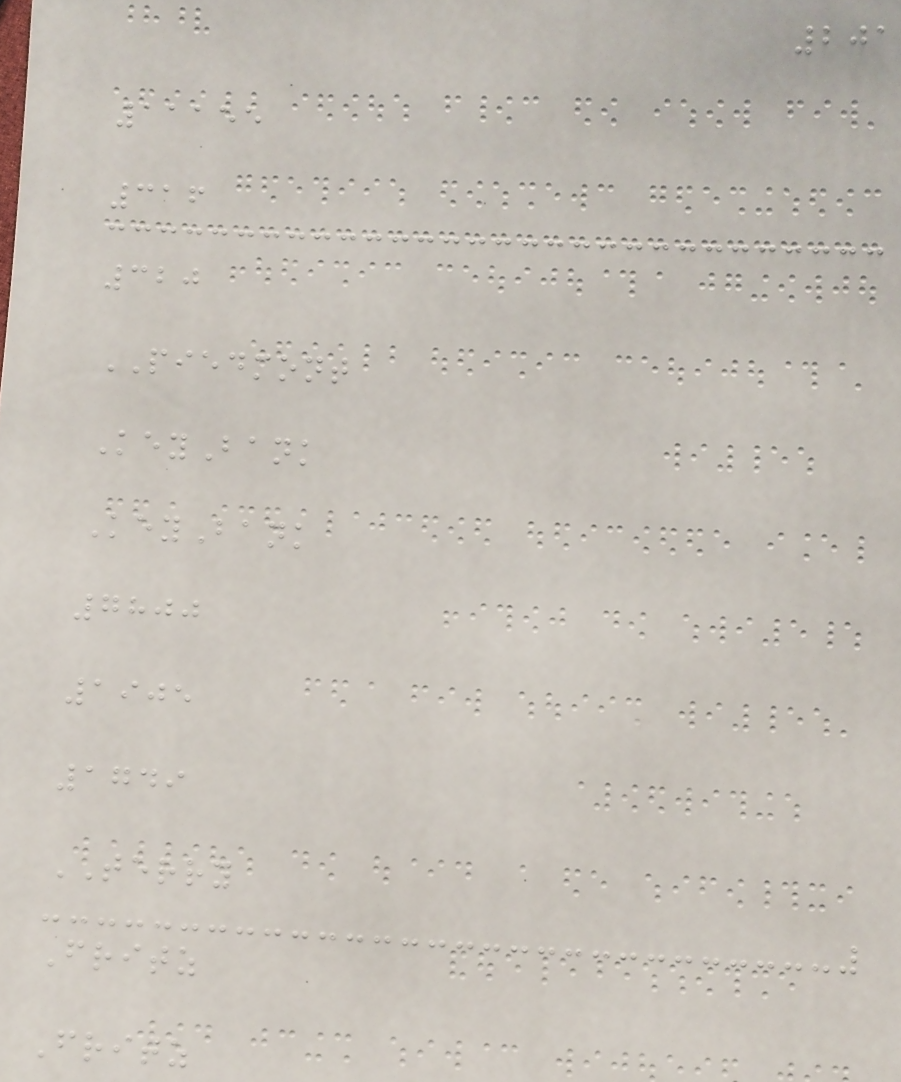201
11155
316
320
PIEDMONT
KeyBank
KeyBank
7800
1905
1749
TERRY
Fritz
Fritz
